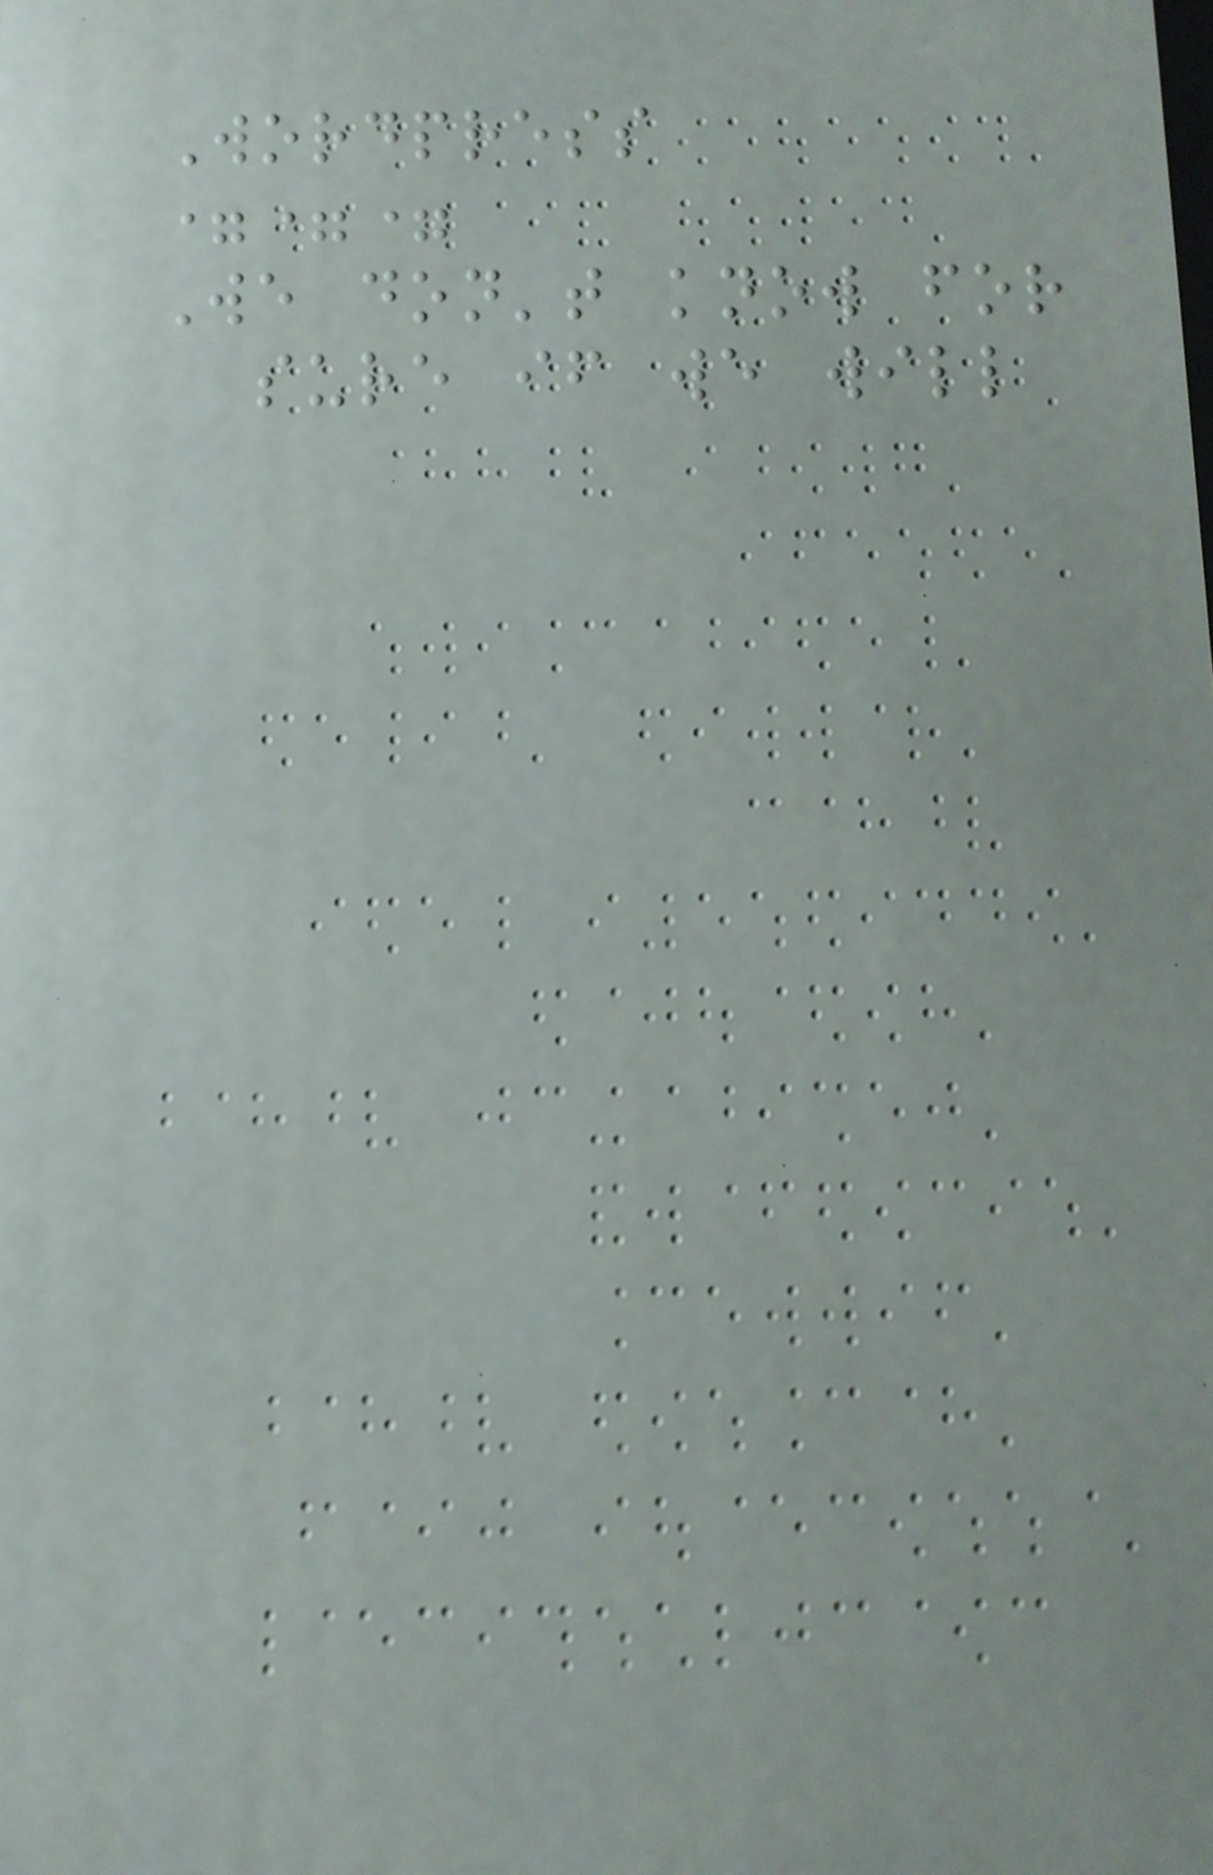Wordpress
===
We don't know for
sure if we will
